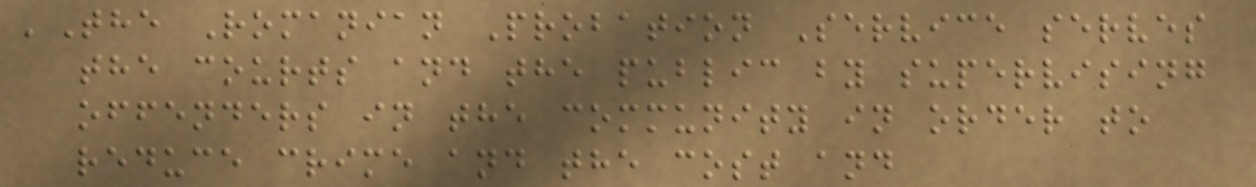'The Romanian Probation Service serves
the courts and the public by supervising
offenders in the community in order to
reduce crime and the cost and
